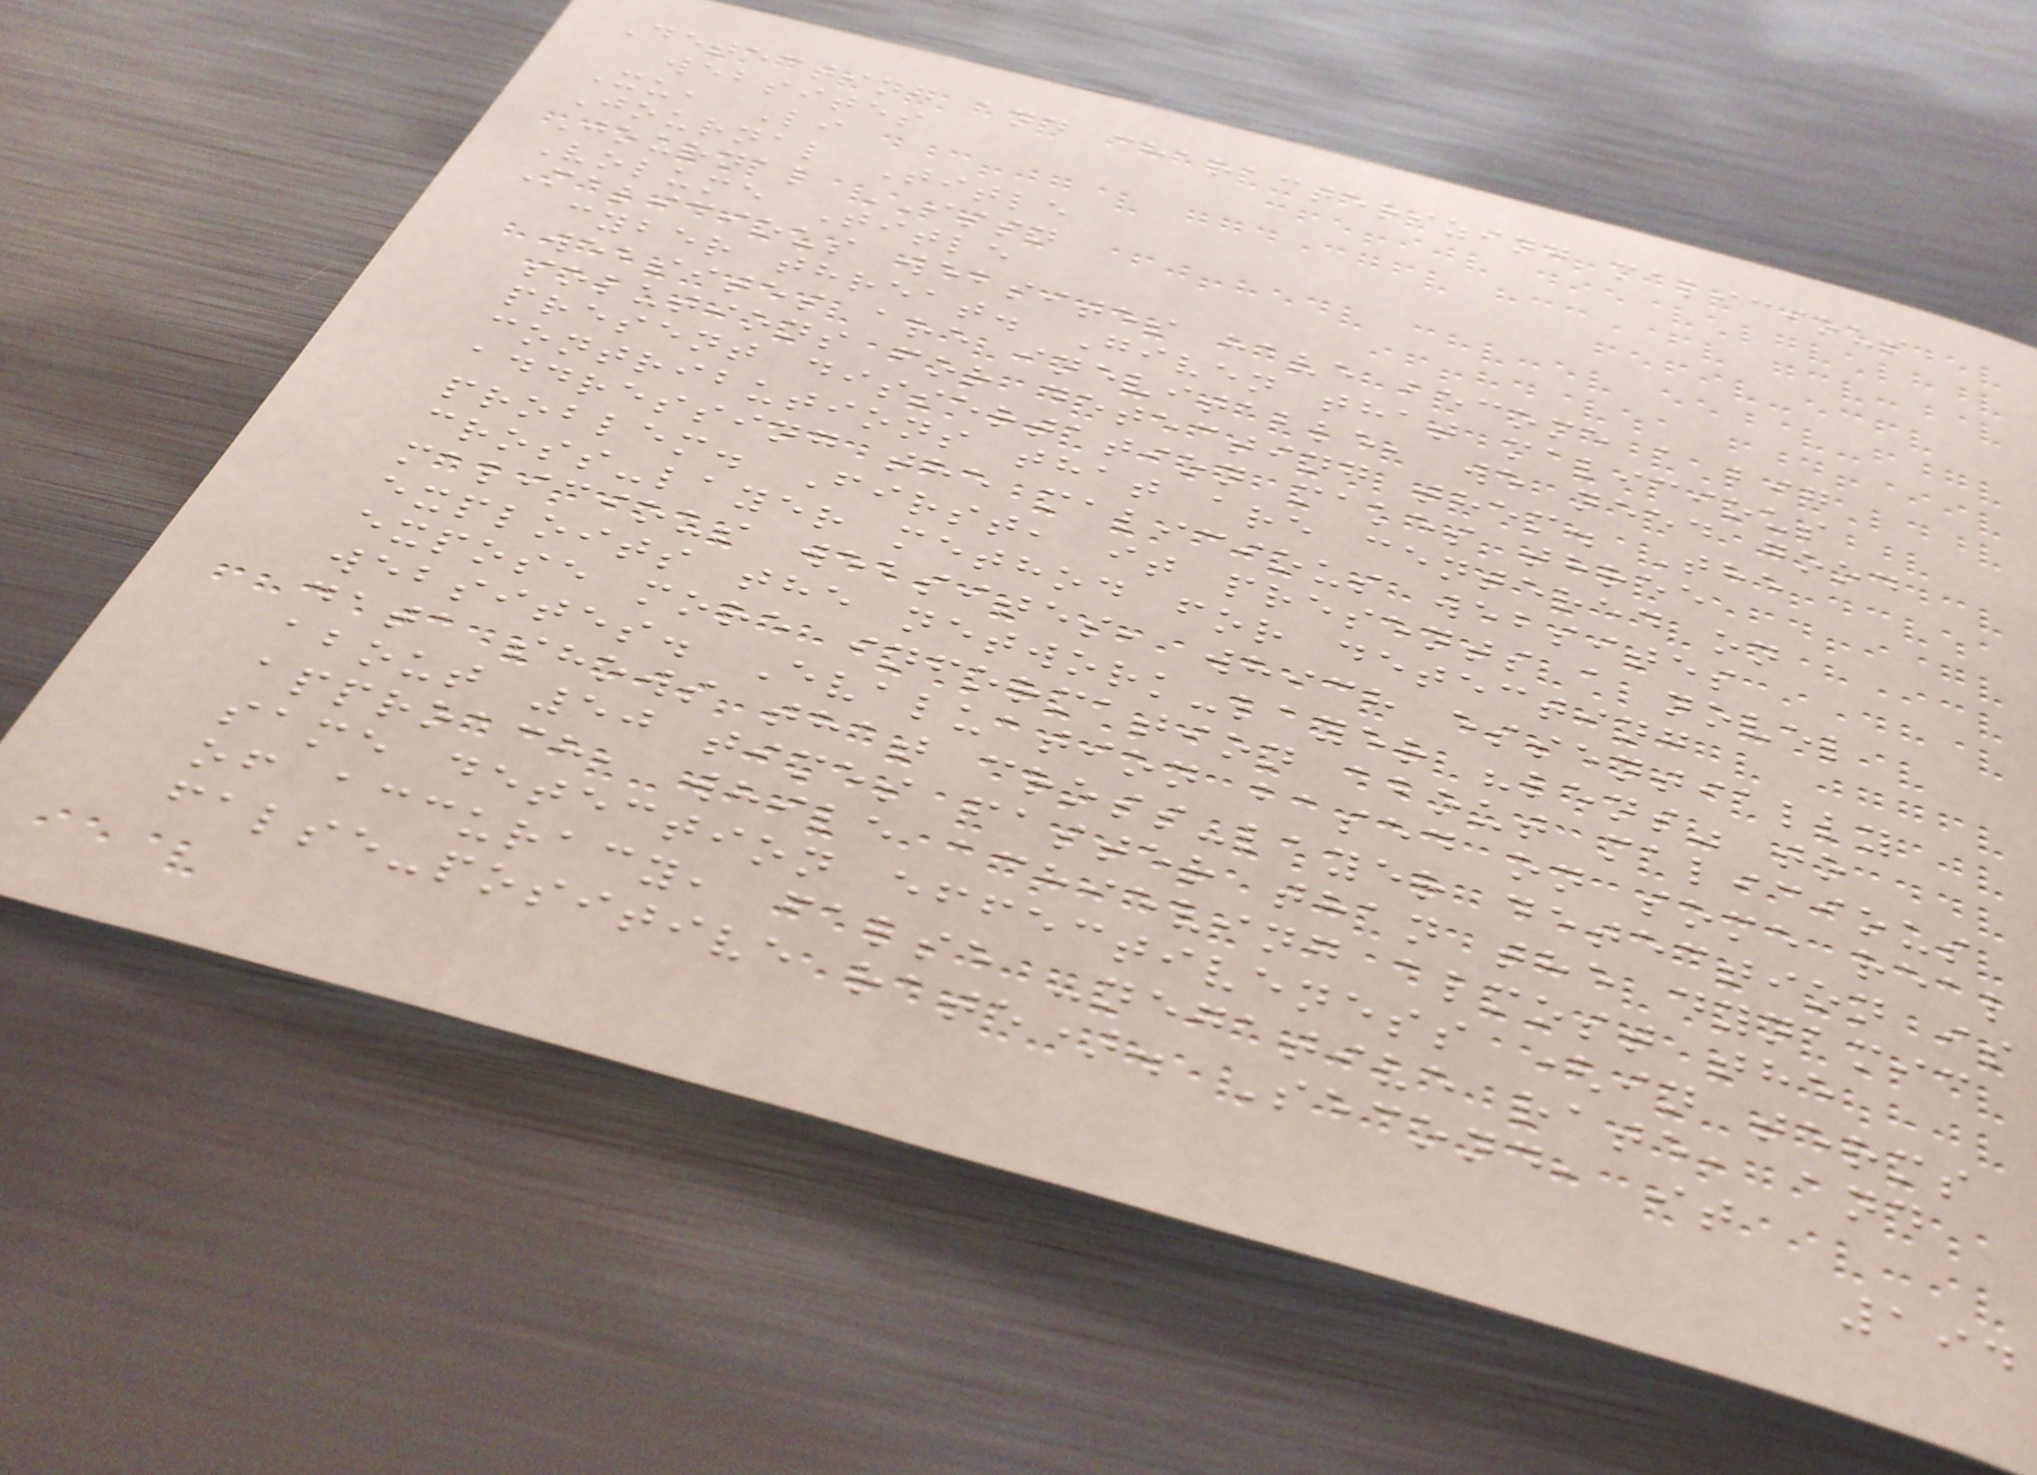Detecting and characterizing malicious
websites
Xu, Li
Journal Title
Journal ISSN
Volume Title
Malicious websites have become a big
cyber threat. Given that malicious
websites are inevitable, we need good
solutions for detecting them. The
present dissertation makes three
contributions that are centered on
addressing the malicious websites
problem. First, it presents a novel
cross-layer method for detecting
malicious websites, which essentially
exploits the network-layer "lens" to
expose more information about malicious
websites. Evaluation based on some real
data shows that cross-layer detection is
about 50 times faster than the dynamic
approach, while achieving almost the
same detection effectiveness (in terms
of accuracy, false -negative rate, and
false-positive rate). Second, it
194
